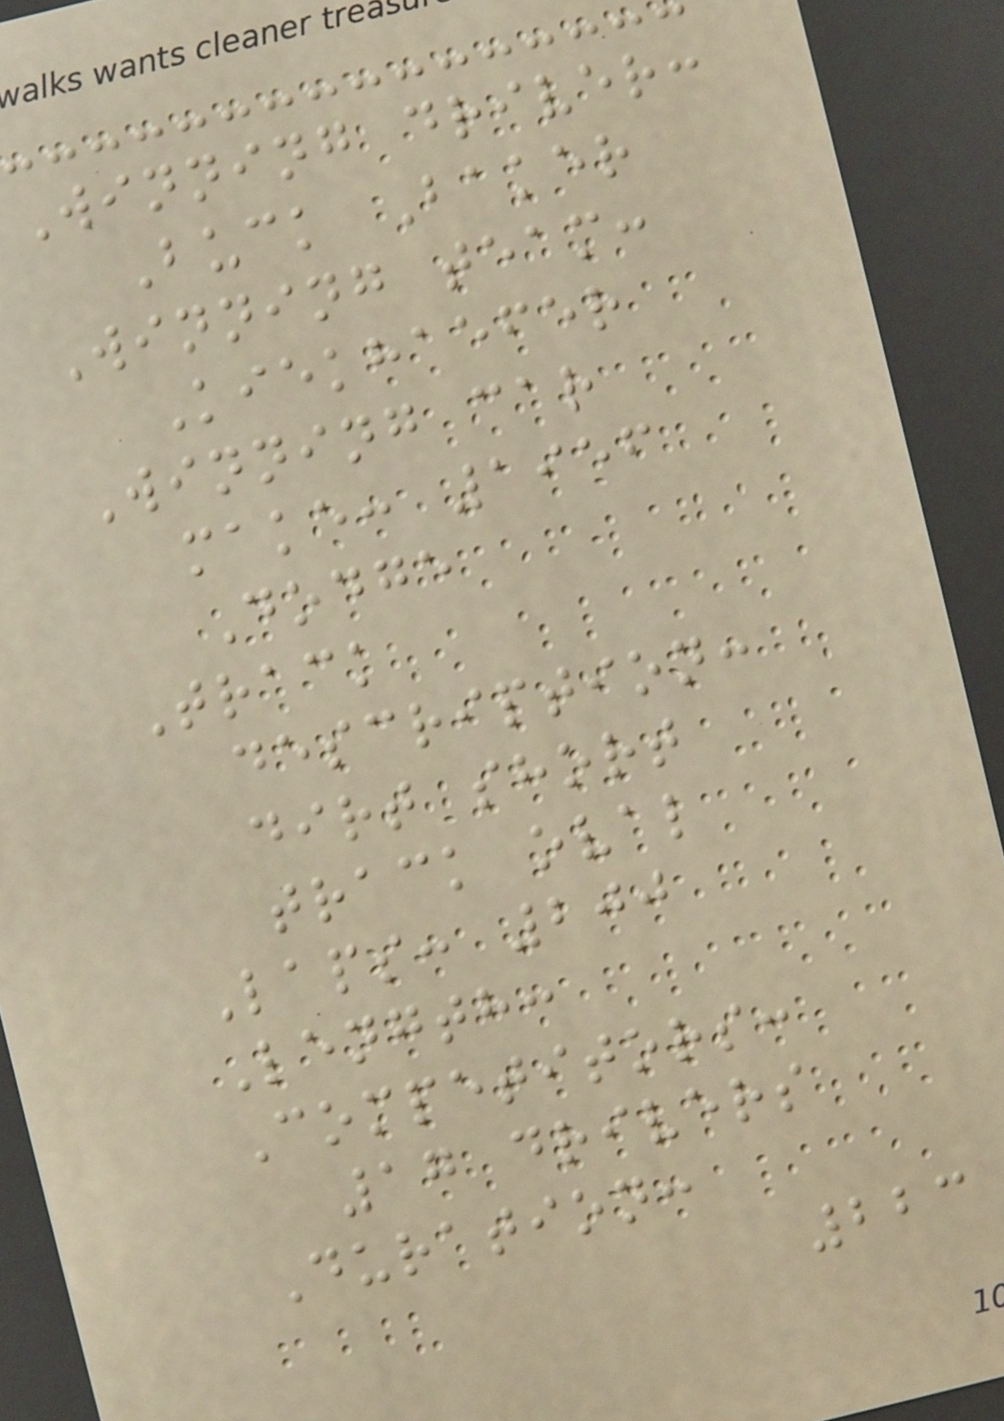Winning driver:
Buck Baker
Winning team:
Kiekhaefer
Winning car
make: 1956
Dodge
Track
description:
dirt short
track oval
Laps: 200
Length:
Competitors:
17 drivers
Duration:
223
